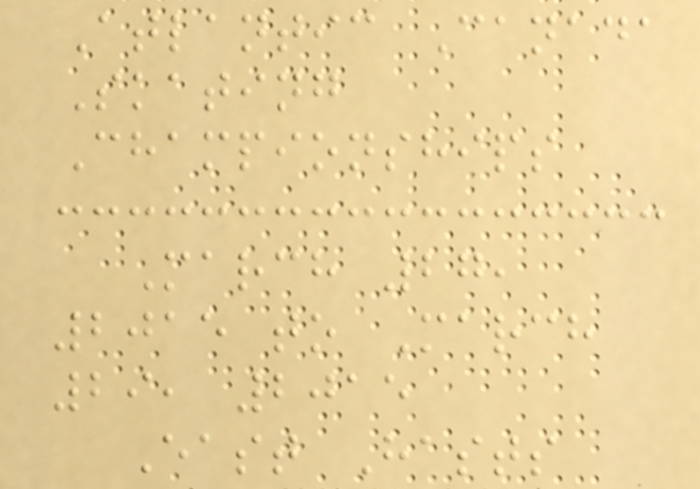Atlantic Canada
Skating
Championships
March 27,
2015 to March
29, 2015
East Hasts
